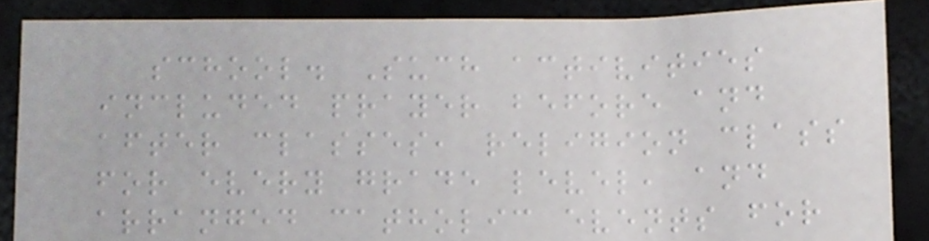school. Such activities
included prayer before and
after classes, religion class
for every grade level, and
arranged catholic events for
